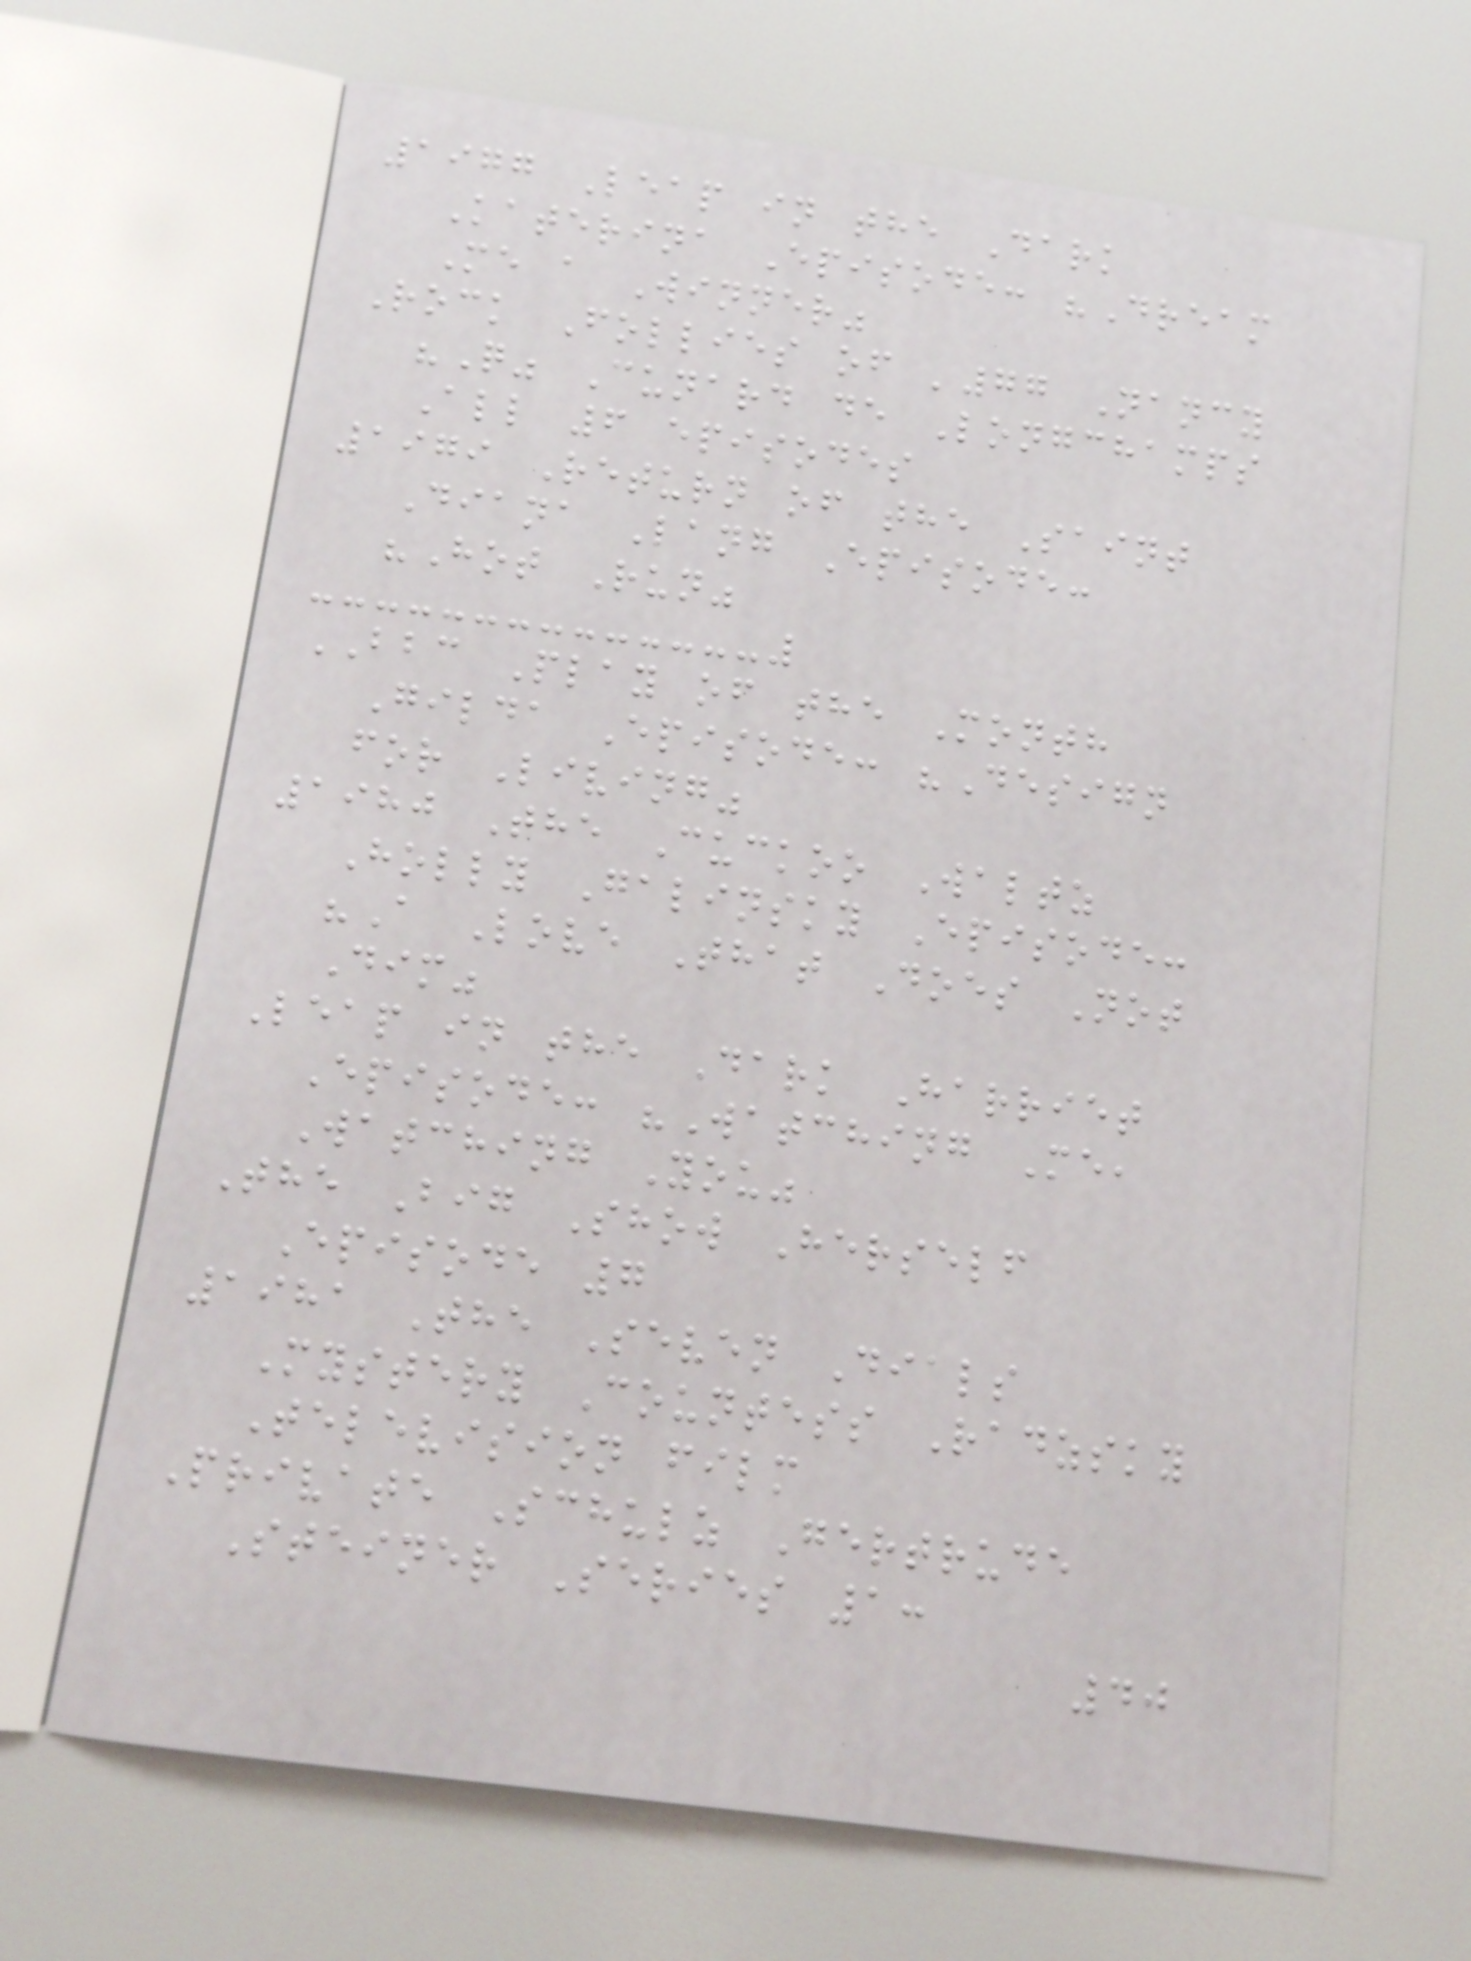1977 Leap in the Dark
Katerina Episode: "Dream
Me a Winner"
Rock Follies of '77 Nancy
"Q" Cunard de Longchamps
All 6 episodes
1979 Return of the Saint
Diana Lang Episode:
"Hot Run"
BBC Play of the Month
Gilda Episode: "Design
for Living"
1980 The Cuckoo Waltz
Holly Galinsky Episode:
"A Love That Does Not
Dim"
Leap in the Dark Harriet
Episode: "Watching Me,
Watching You"
The Big Show Herself
Episode 7
1981 The Seven Dials
Mystery Countess Radzsky
Television film
Private Schulz Gertrude
Steiner Series 1:
40
